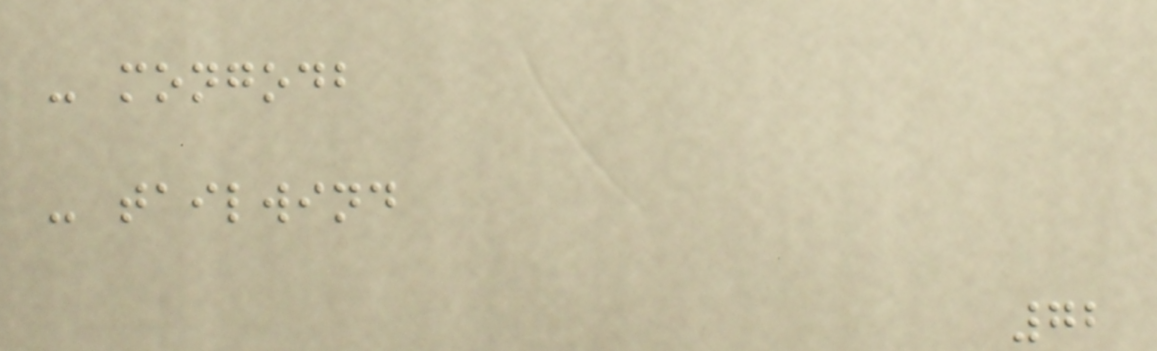- mongodb
- tailwind
72
